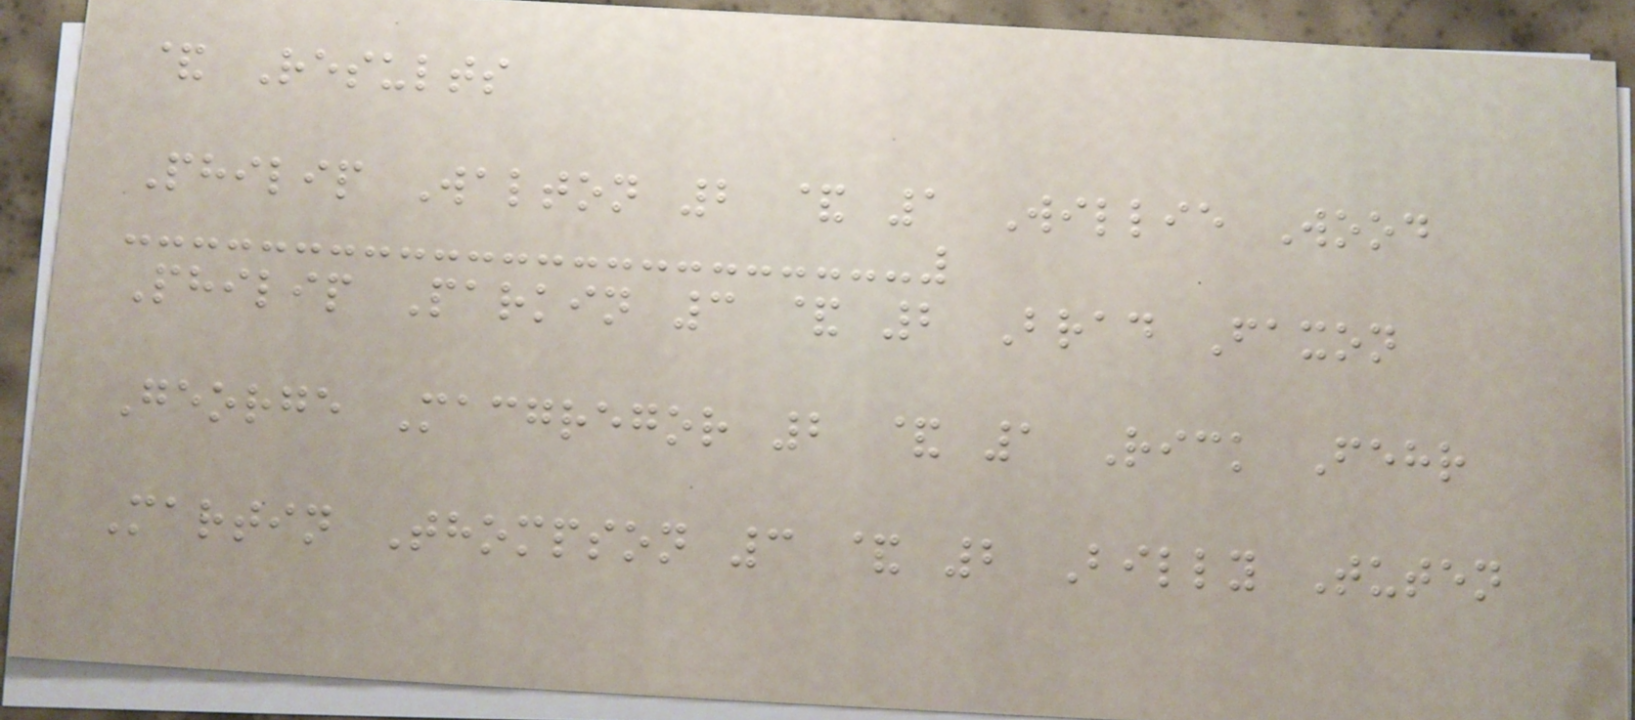& Results
Philip Walton 2 & 1 Willie Wood
Philip Parkin 3 & 2 Brad Faxon
George Macgregor 2 & 1 Rick Fehr
Martin Thompson 3 & 2 Billy Tuten
